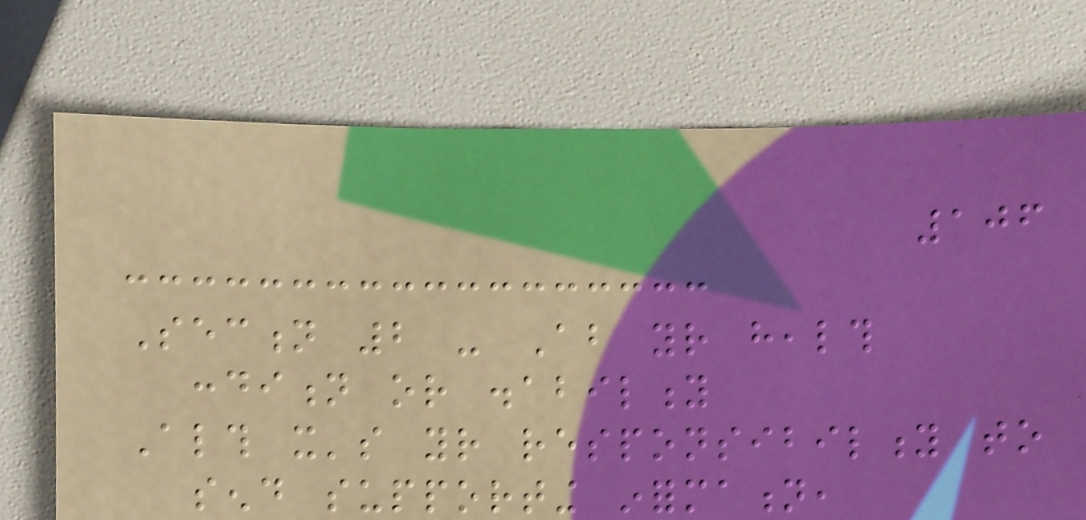106
Section 2 - About your health
condition or disability
Although it's your responsibility to
send supporting information,
